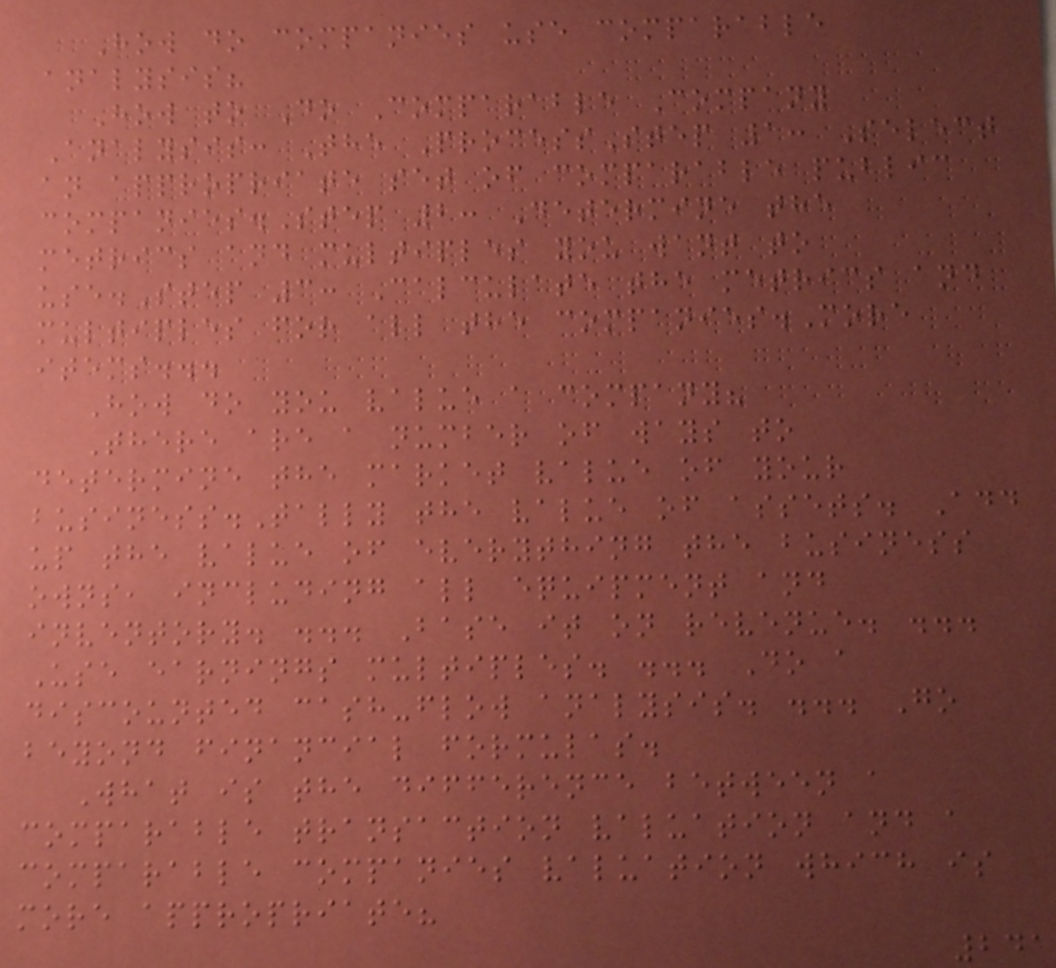How do companies use comparable
analysis?
How to Do Comparable Company
Analysis: The ProcessStep 1: Select
an appropriate set of comparable public
companies.Step 2: Determine the
metrics and multiples you want to
use.Step 3: Calculate the metrics and
multiples for all the companies.More
items...
How do you value a company?
There are a number of ways to
determine the market value of your
business.Tally the value of assets. Add
up the value of everything the business
owns, including all equipment and
inventory. ... Base it on revenue. ...
Use earnings multiples. ... Do a
discounted cash-flow analysis. ... Go
beyond financial formulas.
What is the difference between a
comparable transaction valuation and a
comparable companies valuation which is
more appropriate?
241
